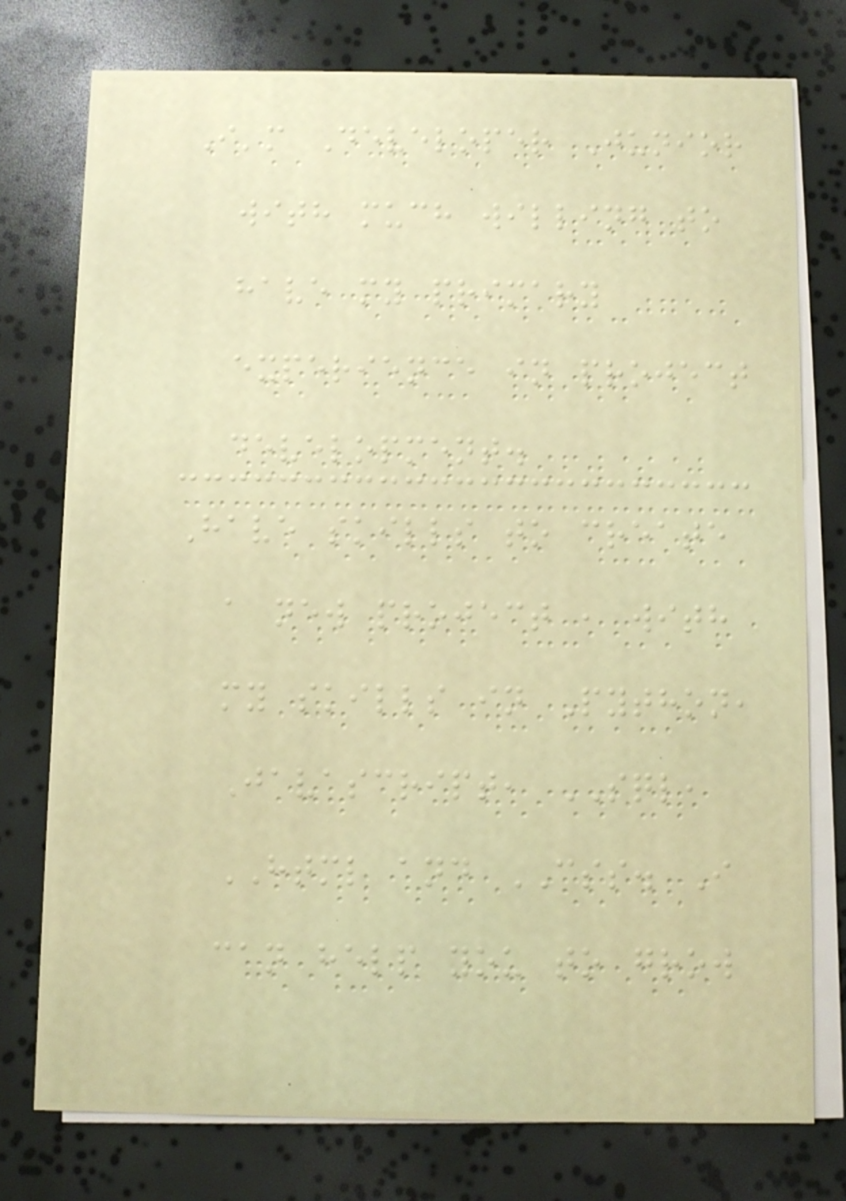I'm Developer Junior
with much willing to
have my primary
experience in project
development.
Have skills to create
a new project , with
my skills in Python,
Javascript, SQL,
HTML and CSS. I
can help you to grow
